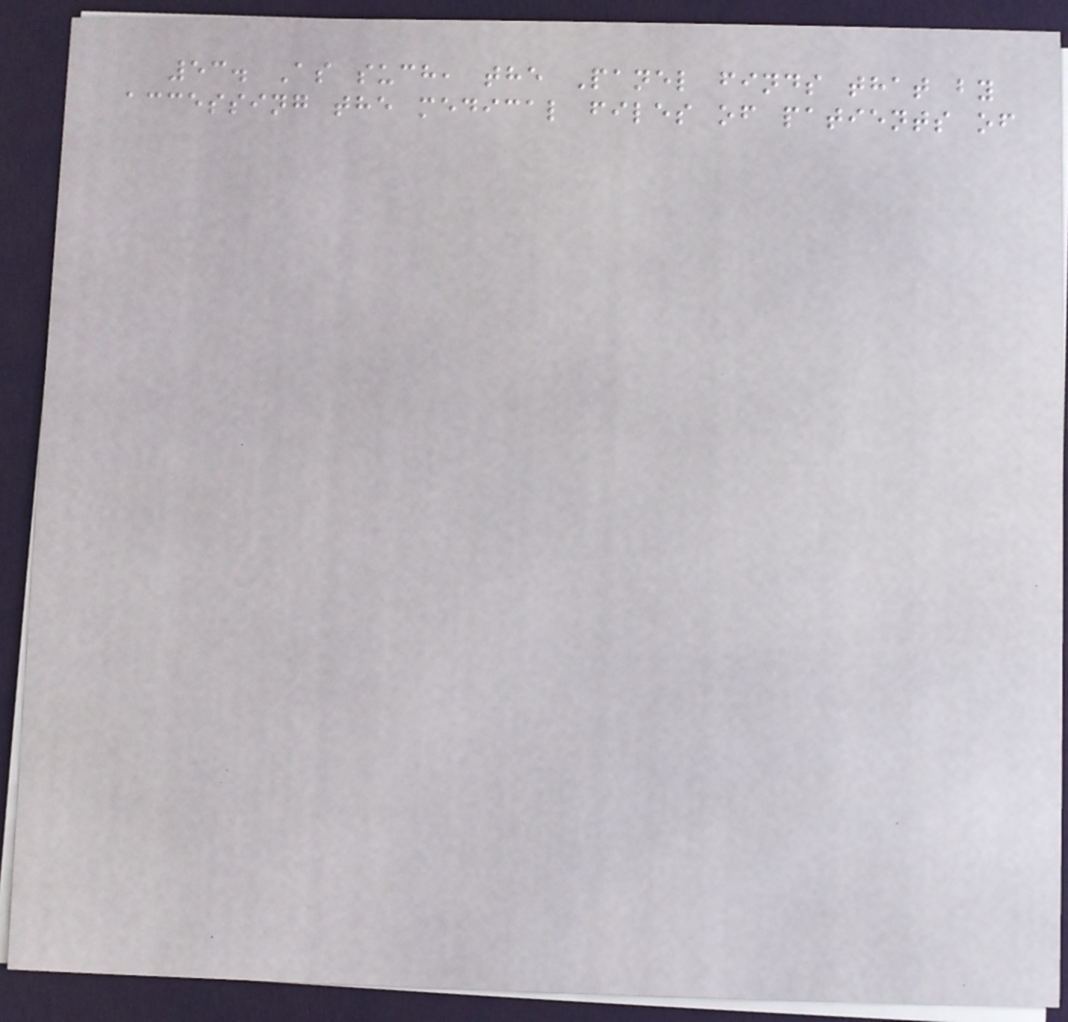53. As such, the Panel finds that by
accessing the medical files of patients of
